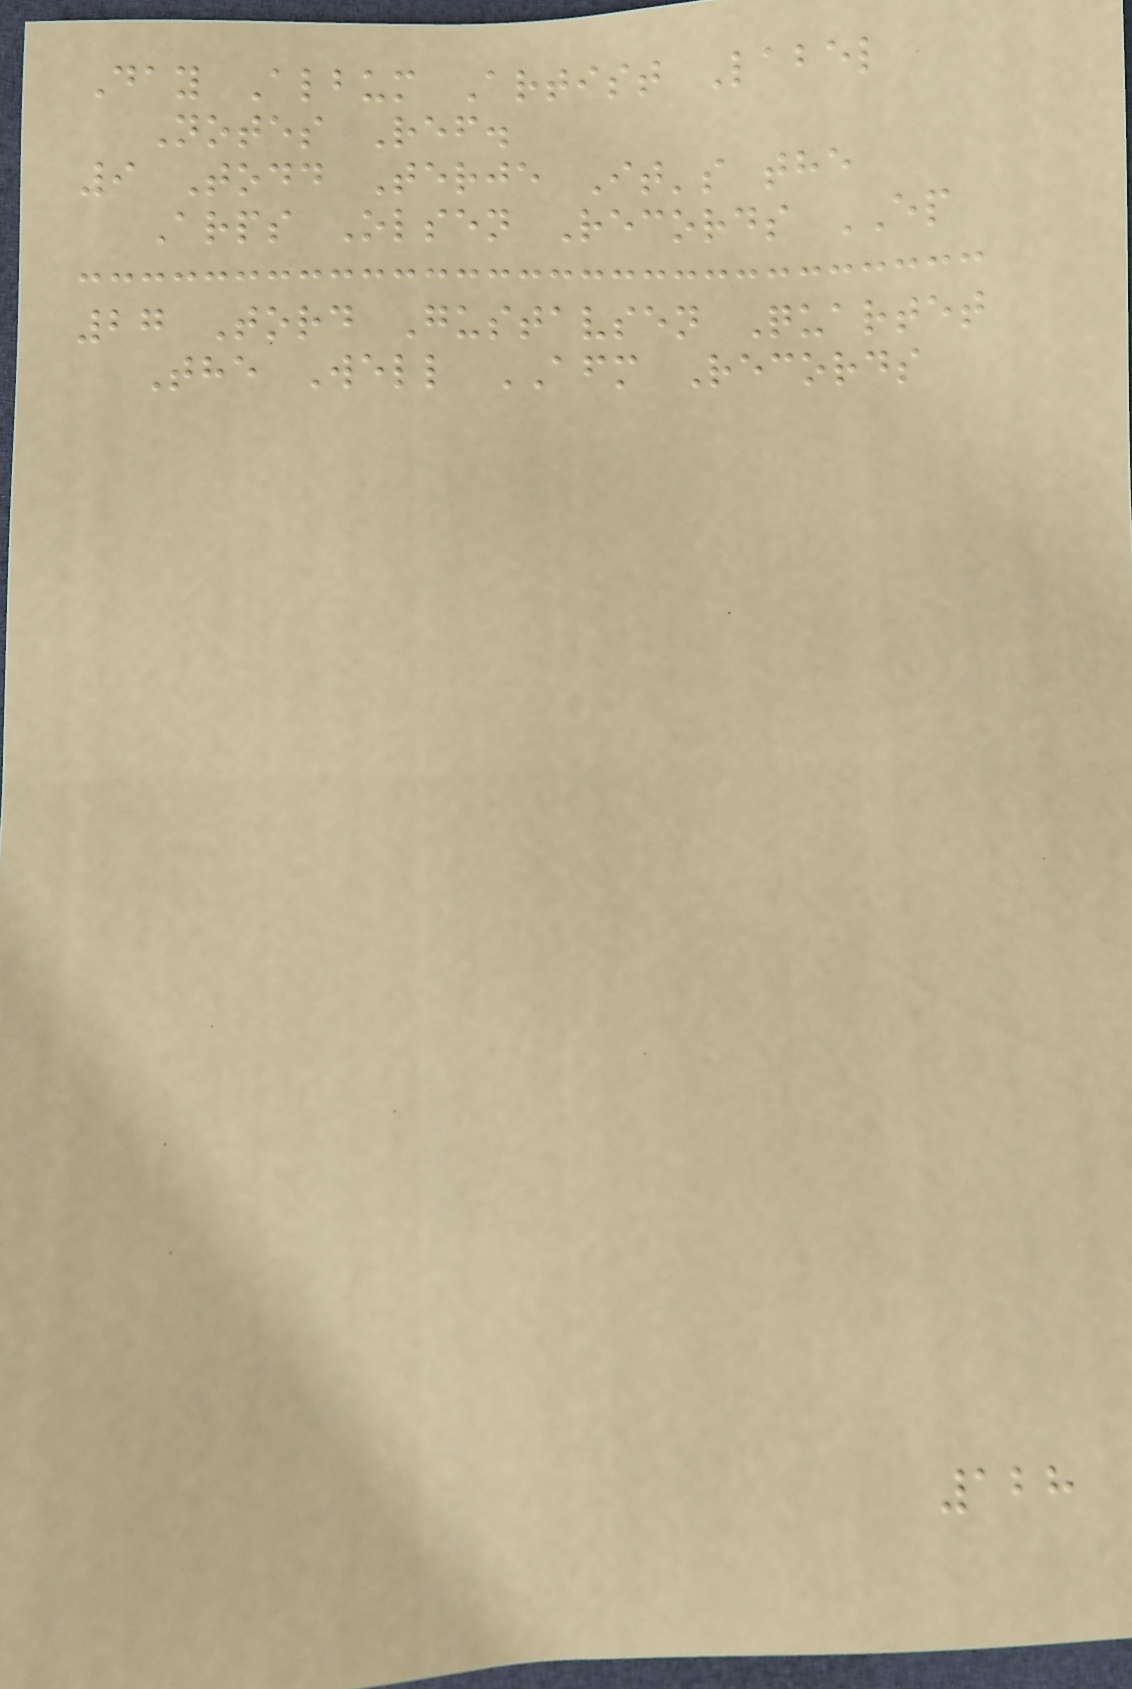Day Album Artist Label
Notes Ref.
9 Todd Terje It's the
Arps Olsen Records EP
27 Tord Gustavsen Quartet
The Well AFM Records
128
